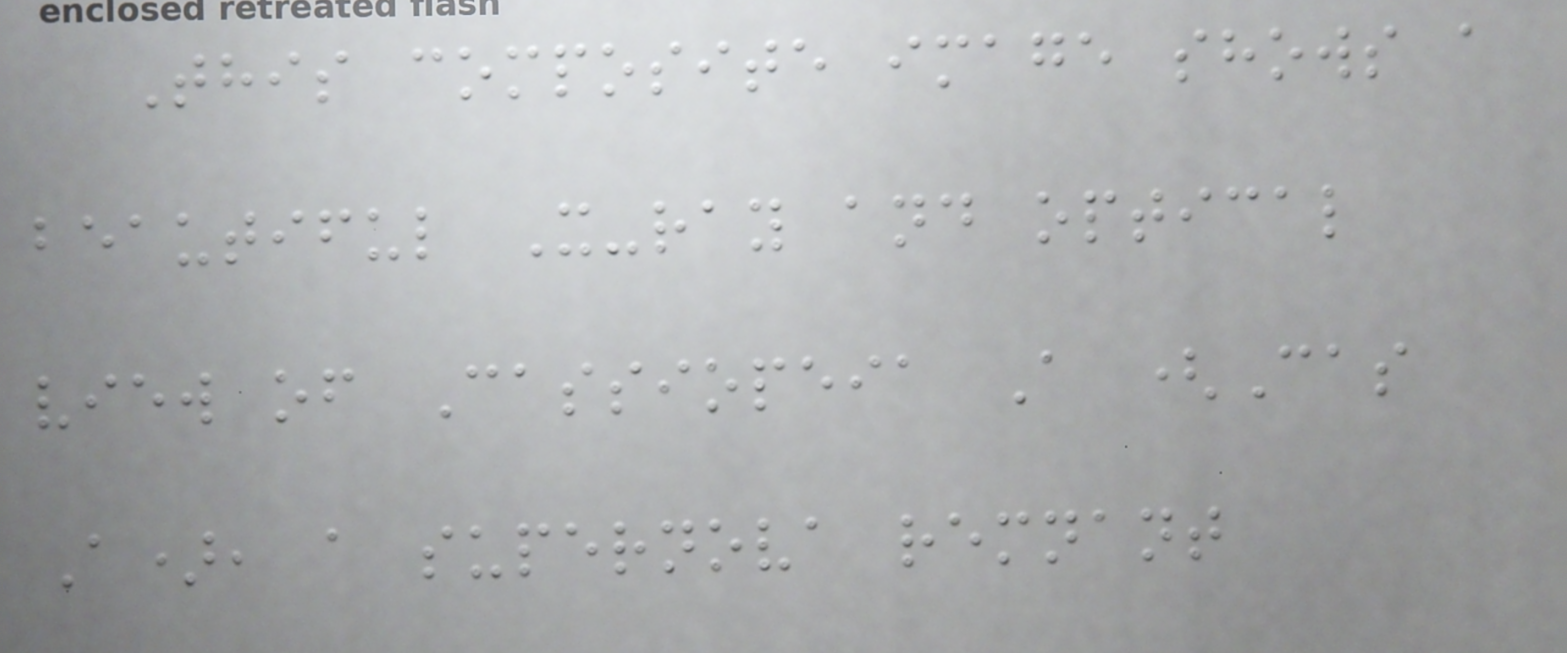This composite image shows a
beautiful X-ray and optical
view of Cassiopeia A (Cas
A), a supernova remnant
